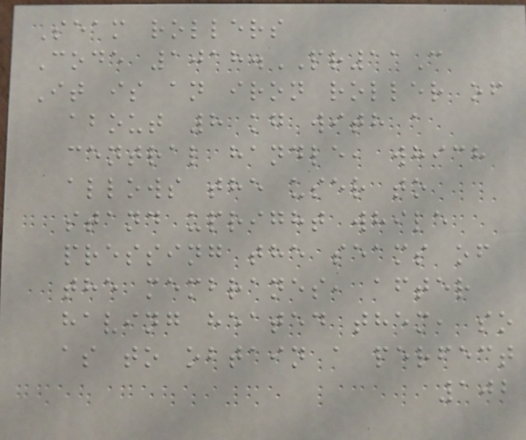Seam rollers
Code 1018.PR11C
It is an iron roller of
about 8 kg with a
central handle, which
allows the user to
stand upright while
pressing the seams of
the membranes, after
having heated them, so
as to obtain a perfect
102
